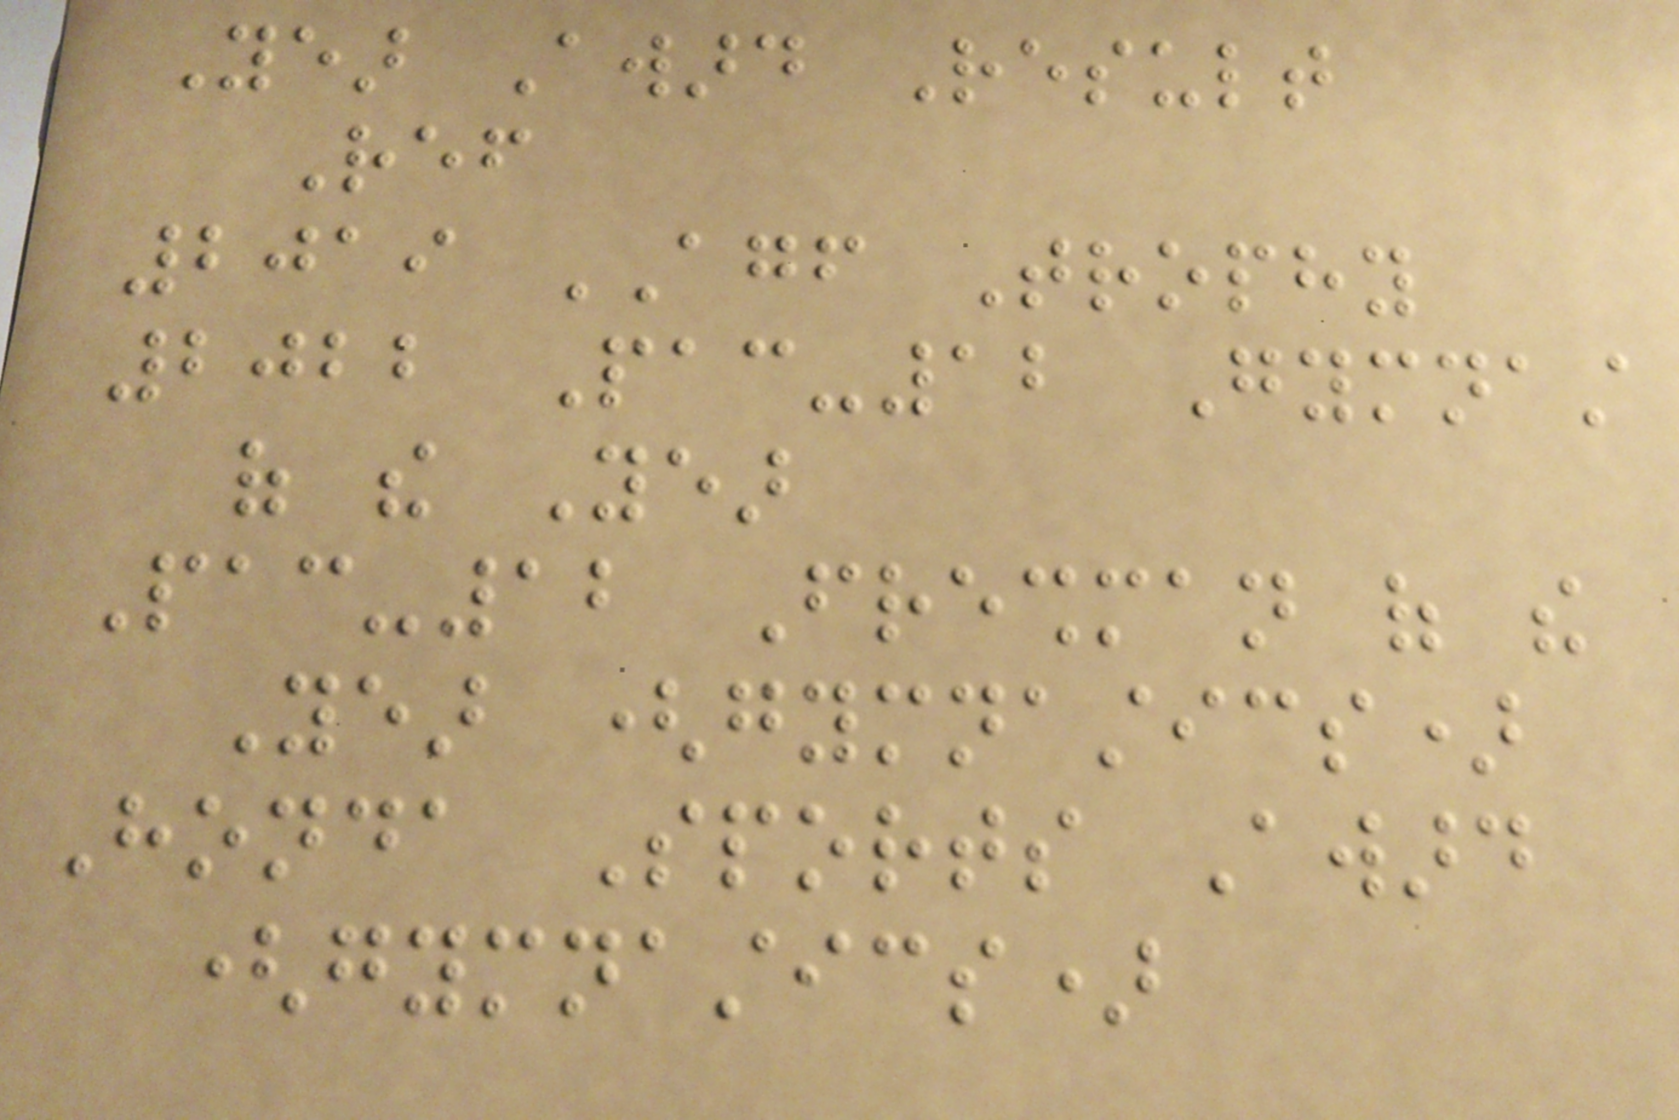Year Award Result
Ref
2019 AGF Trophy
2022 Pac-12 Gymnast
of the Year
Pac-12 Freshman of the
Year (gymnastics)
Honda Sports Award
(gymnastics)
